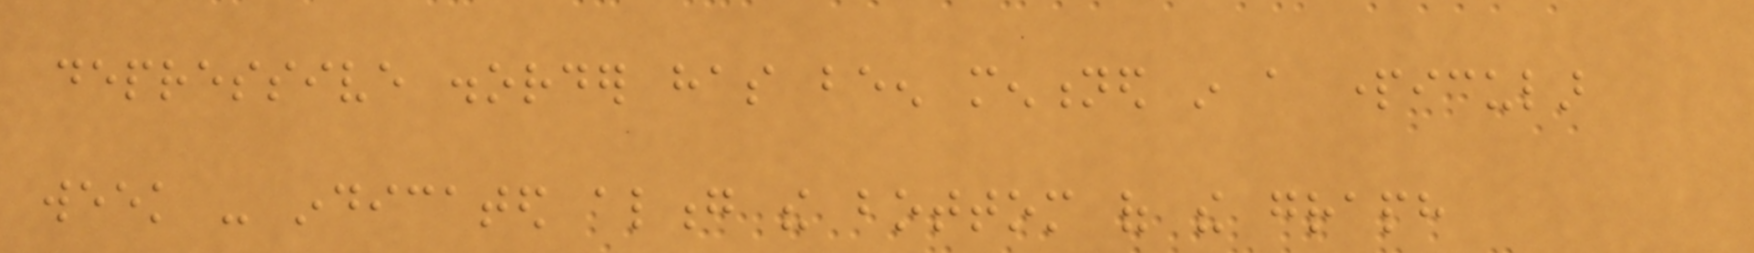depressive disorder has been mentioned in a particular
week - indicated along the bottom of the graph
